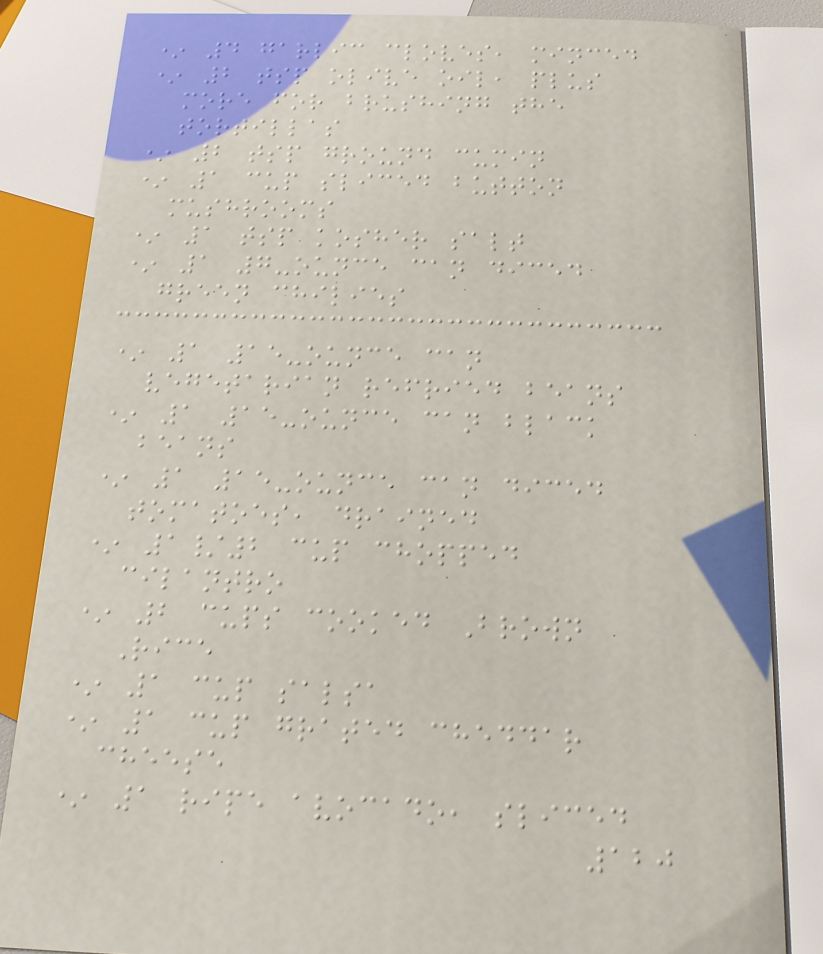* 4 garlic cloves, minced
* 2 tsp olive oil, plus
more for brushing the
tortillas
* 2 tsp ground cumin
* 1 cup sliced button
mushrooms
* 1 tsp kosher salt
* 1 7-ounce can diced
green chilies
* 1 15-ounce can
vegetarian refried beans
* 1 15-ounce can black
beans
* 1 15-ounce can diced
tomatoes, drained
* 1/2 cup chopped
cilantro
* 2 cups cooked Brown
Rice
* 1 cup salsa
* 1 cup grated cheddar
cheese
* 1 ripe avocado, sliced
120
